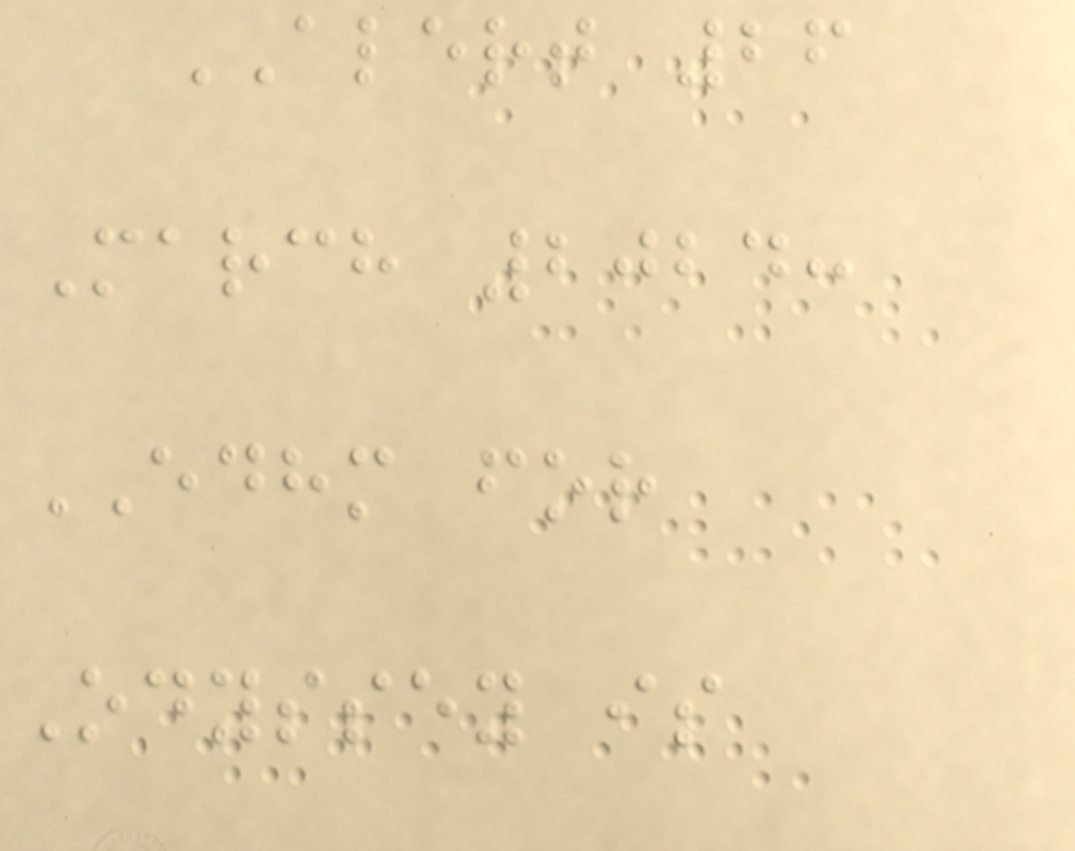ALERT 26
March 2024:
EDHM for
Odyssey is
